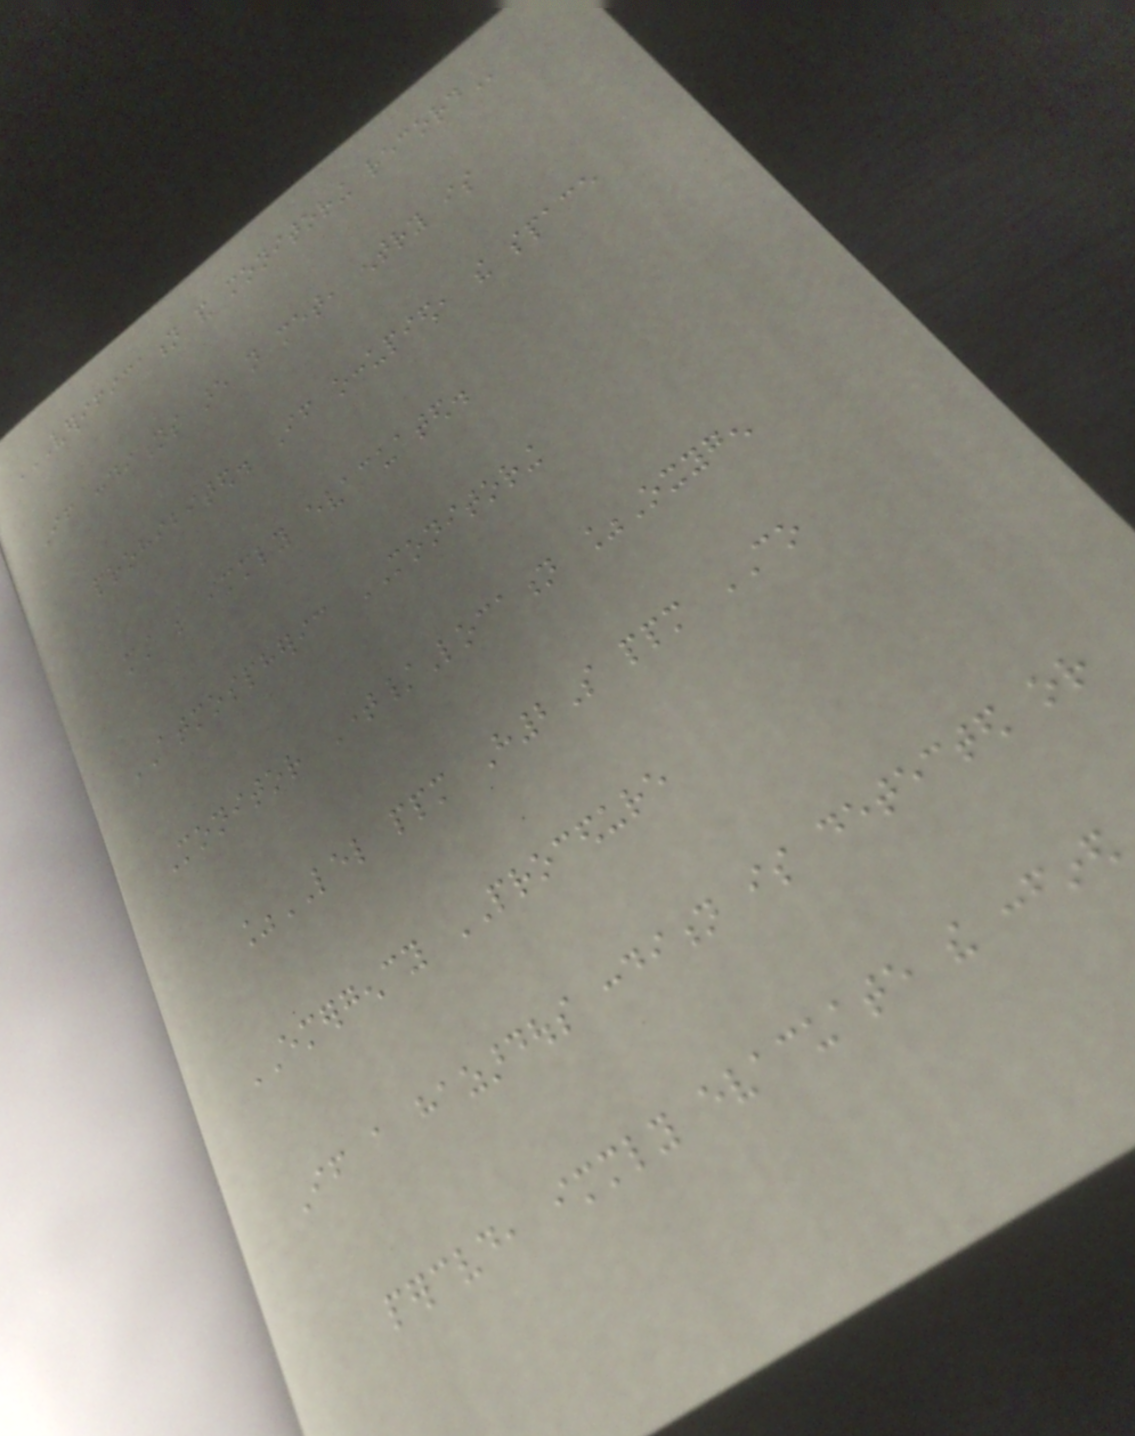VERIFICATION AND MONITORING RECORD
If conditions are not met, entry is
prohibited. If occupied, the space
must be immediately evacuated.
ATMOSPHERIC MONITORING
Monitor Time/Location %Oxygen
%LEL ppm H2S ppm CO
EMERGENCY PROCEDURE
If a hazardous condition is detected or
perceived, immediately evacuate the confined
